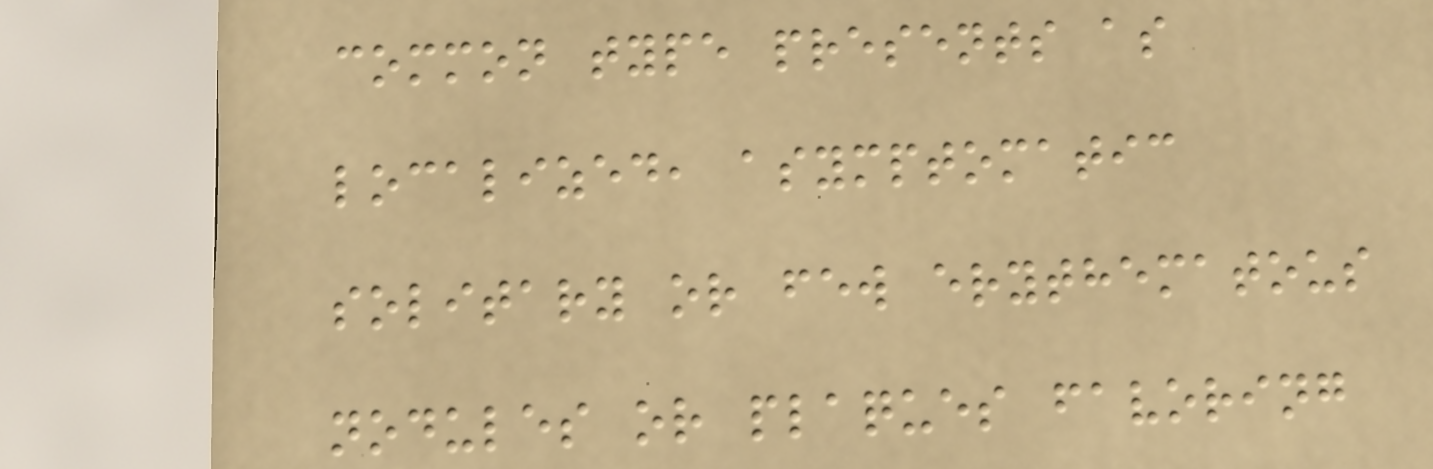common type presents as
localized, asymptomatic
solitary or few erythematous
nodules or plaques favoring
